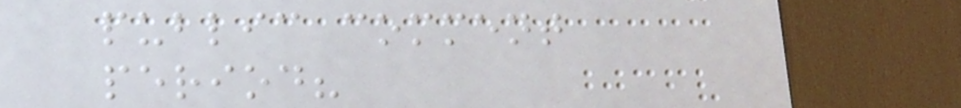public comment
period?
